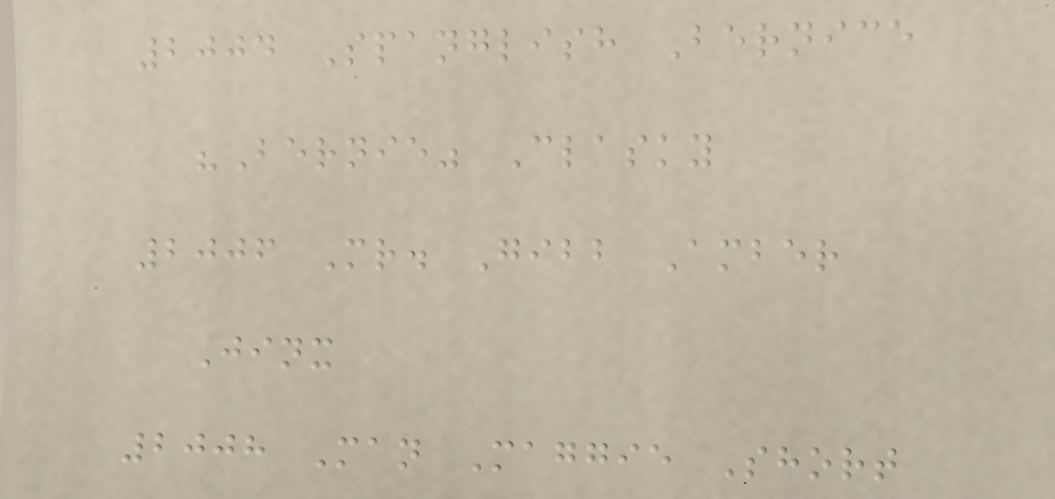2004 Spanglish Bernice
"Bernie" Clasky
2006 Mr. Gibb Amber
Jinx
2008 Man Maggie Short
